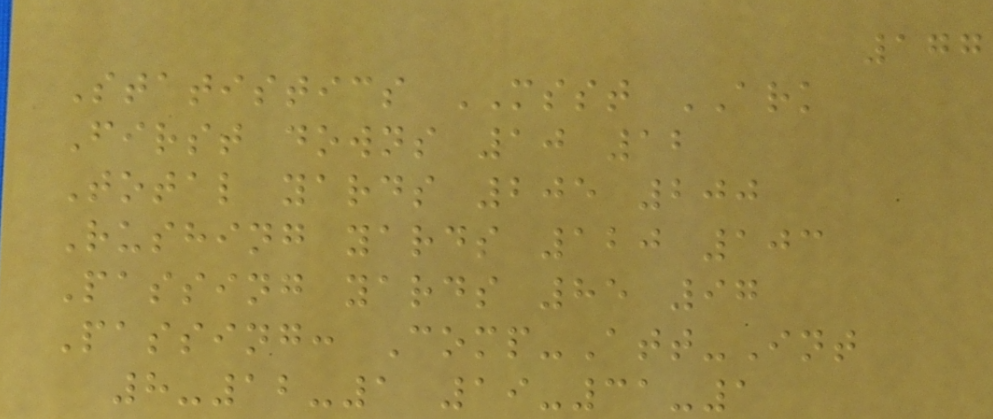177
Statistics MSST ARK
First downs 10 12
Total yards 205 200
Rushing yards 120 103
Passing yards 85 97
Passing: Comp-Att-Int
8-12-1 19-31-1
